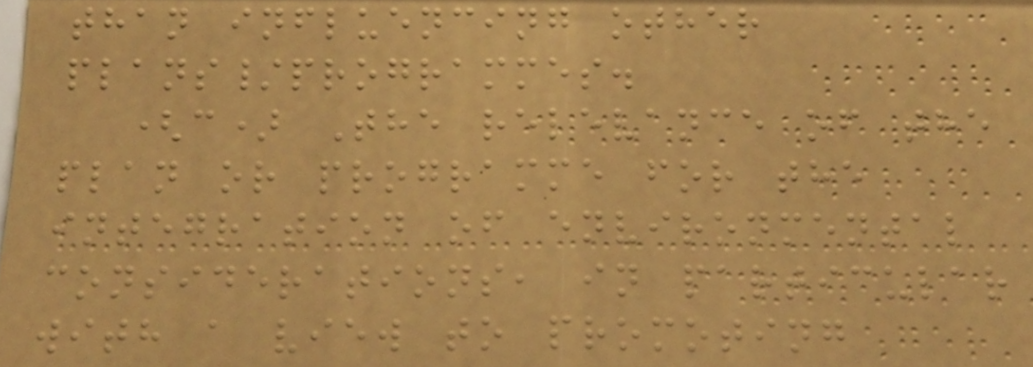than influencing other
plans/programmes.
(c) The relevance of the
plan or programme for the
integration of environmental
considerations, in particular
with a view to promoting
